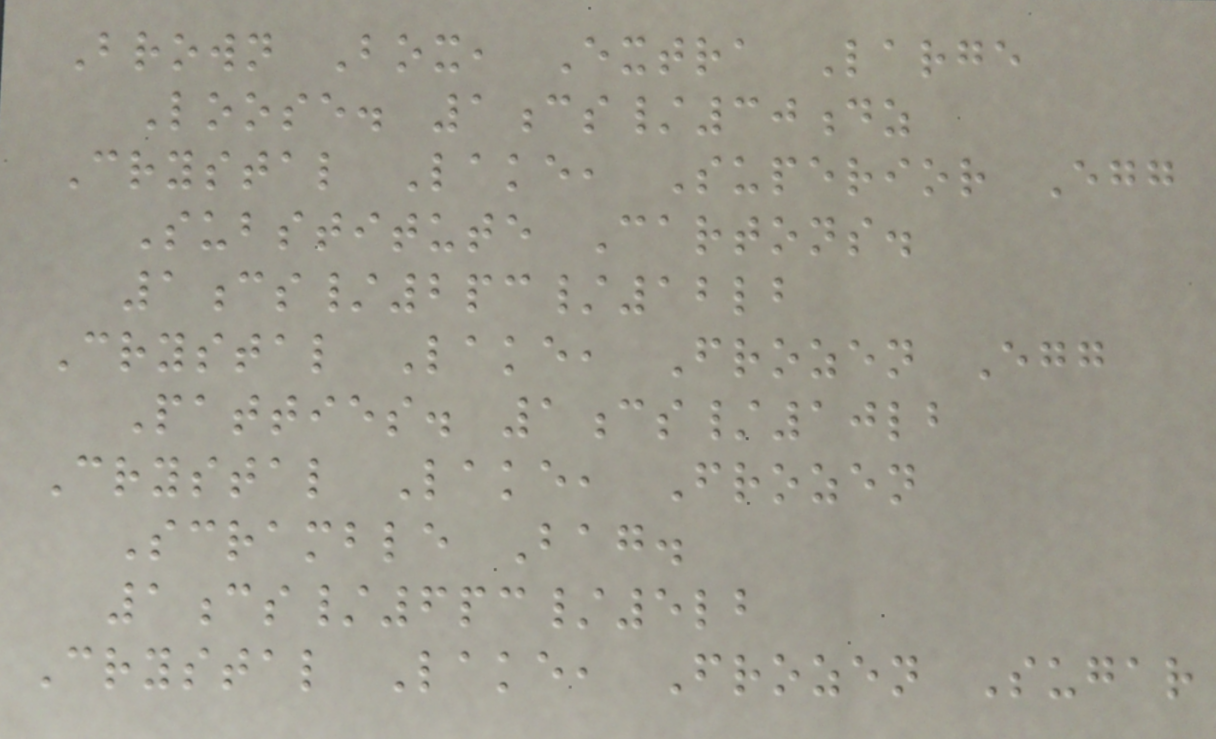Brown Box, Extra Large
Loose. 1cs/30dz
Crystal Lake, Superior Egg
Substitute Cartons.
1cs/2pc/12lb
Crystal Lake, Frozen Egg
Patties. 1cs/10lb
Crystal Lake, Frozen
Scramble Bag.
1cs/6pc/5lb
Crystal Lake, Frozen Sugar
